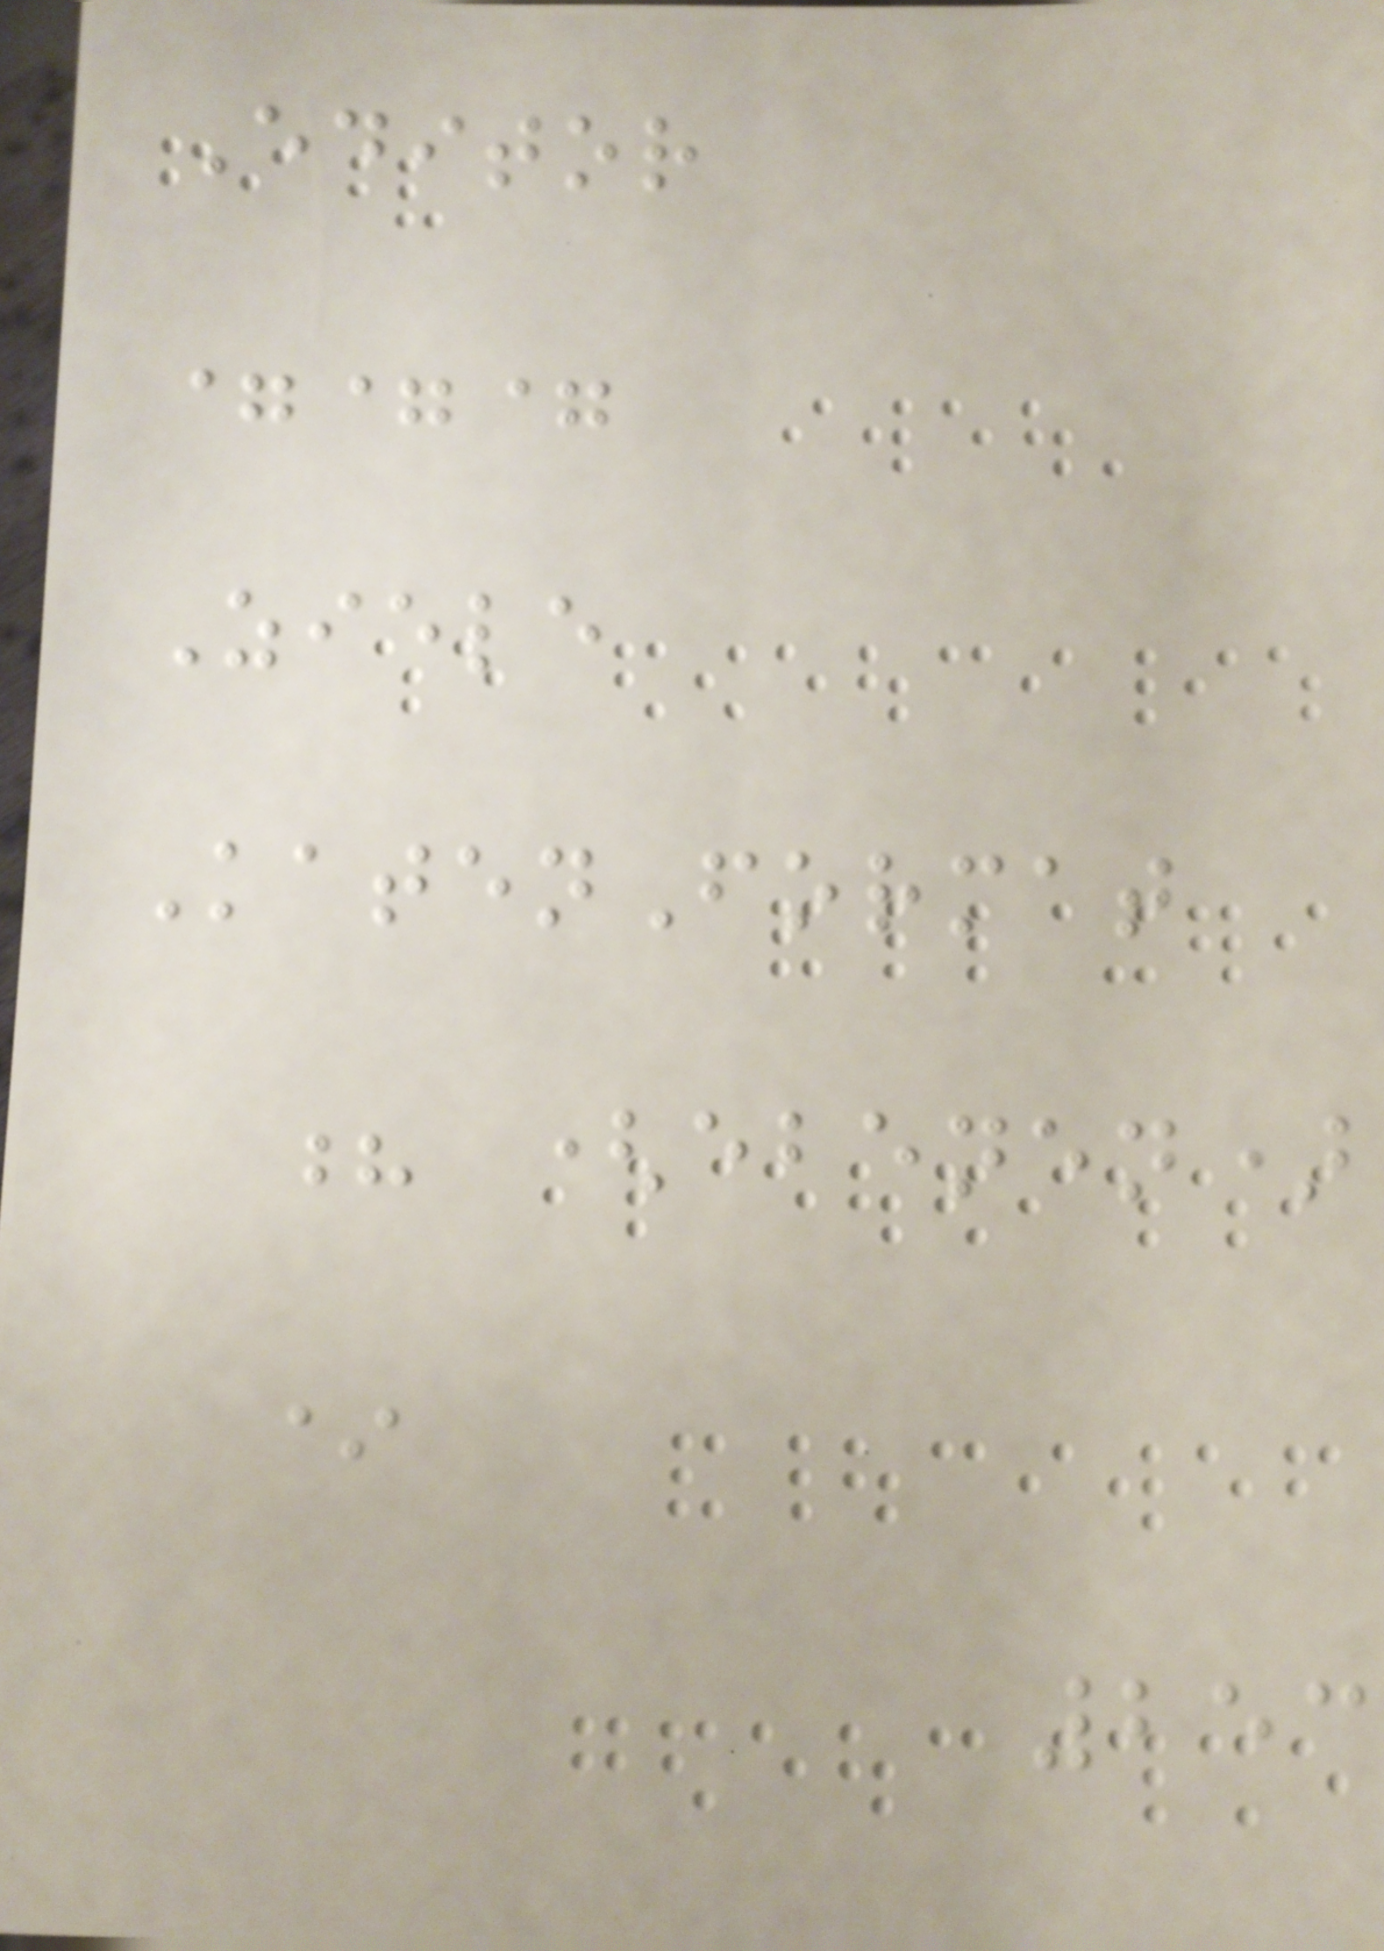Editor
===
Ziele
KatenFormat
? (ebenen)
*
253
